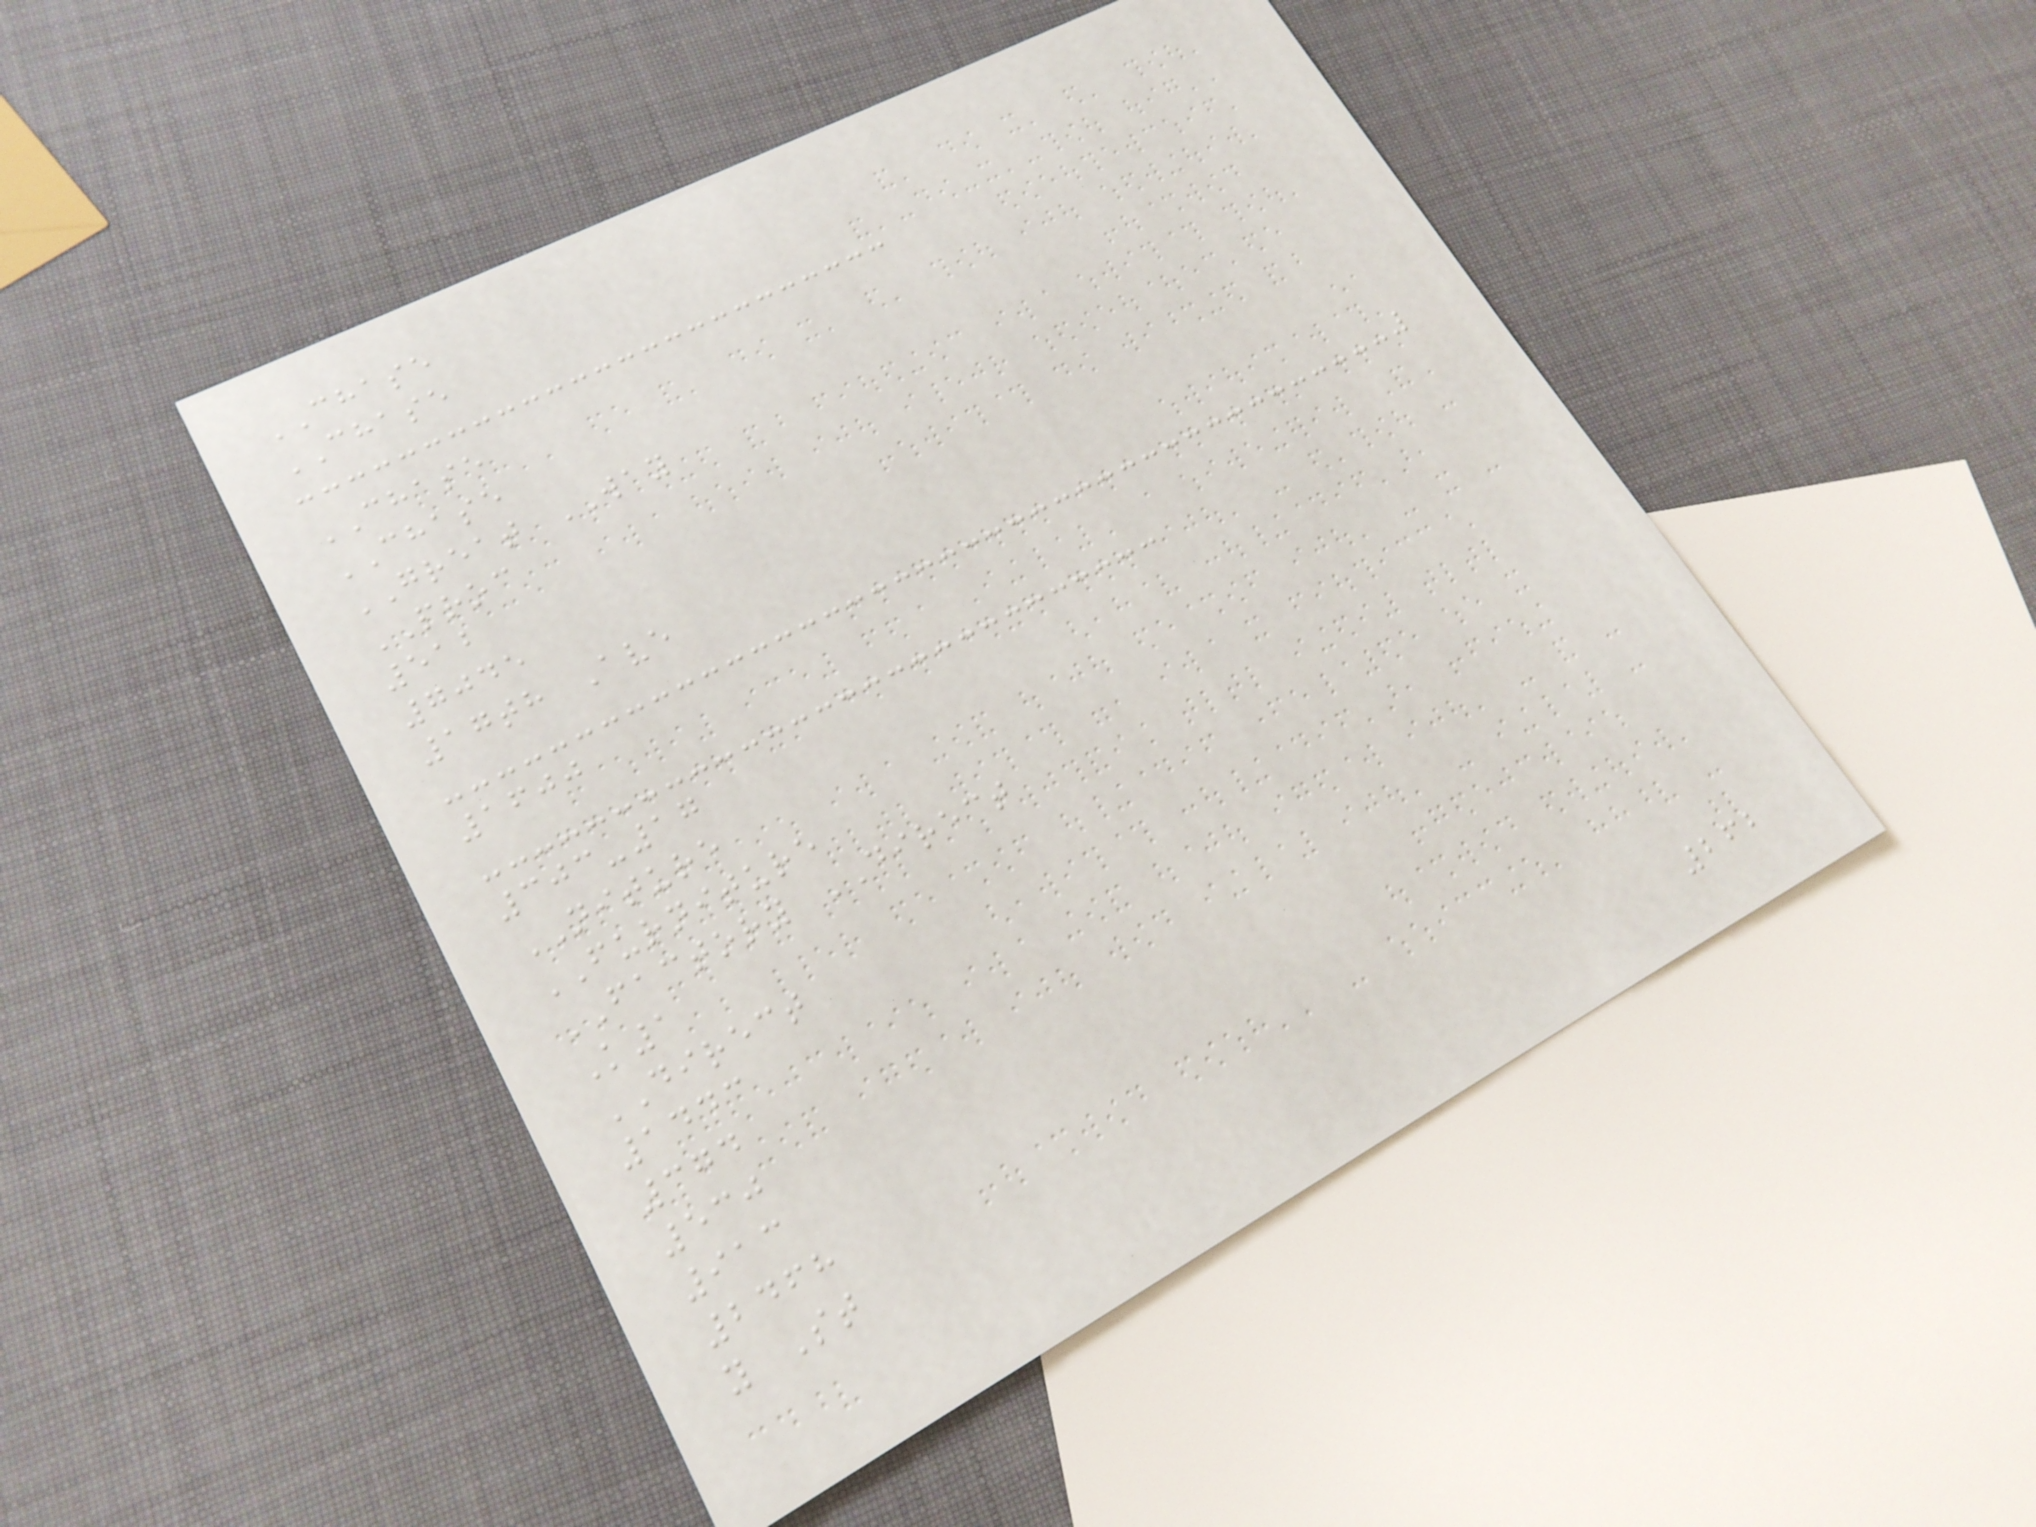CHASE
CHASE
CHASE
CHASE
GREAT WAY
PROC
512
7045
17th Ave
1600
303-17
NITURE
FURNITURE
FACTORY DIRECT
K1
DIRECT
1443
374
530
913
2468
y St
262
